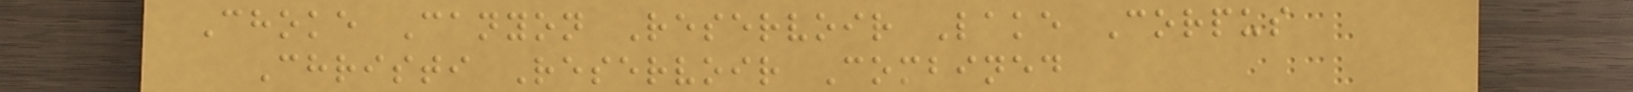Choke Canyon Reservoir Lake Corpus
Christi Reservoir Combined
